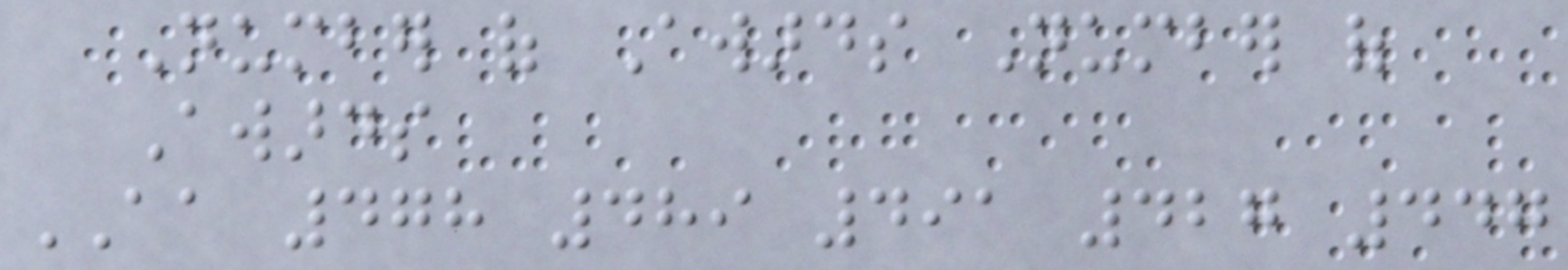Number of Awards Number of
Awards
AA 478 489 491 427 447
